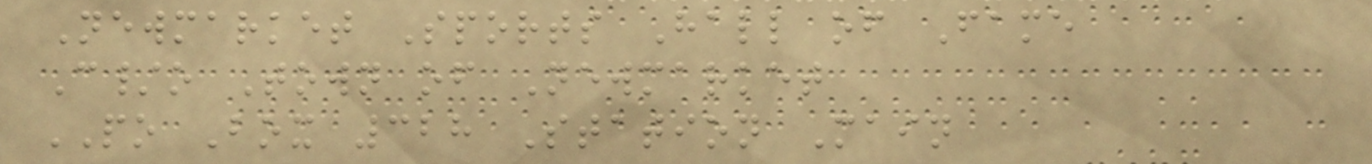Newmarket Sports Hall of Fame
C/o Town of Newmarket
PO Box 328 Station Main
